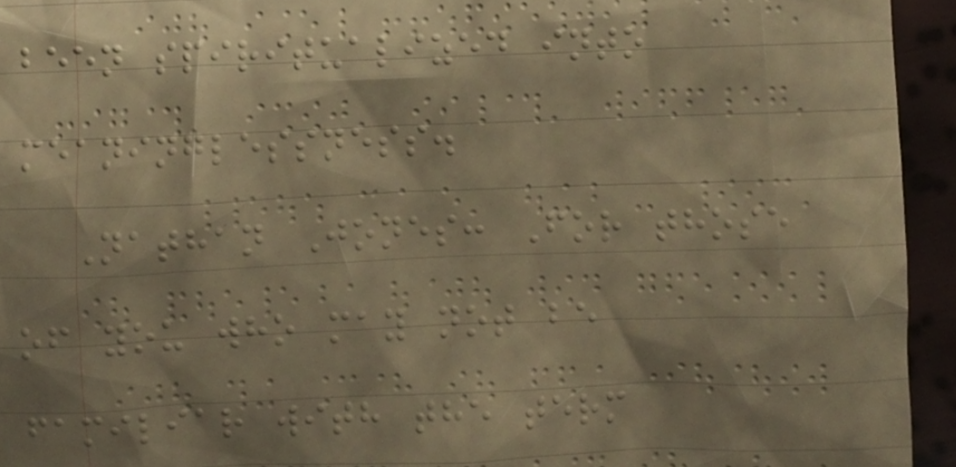been spiritualized into
meaninglessness.
Nathan Jones: For those
of you who may not be
familiar with the term
